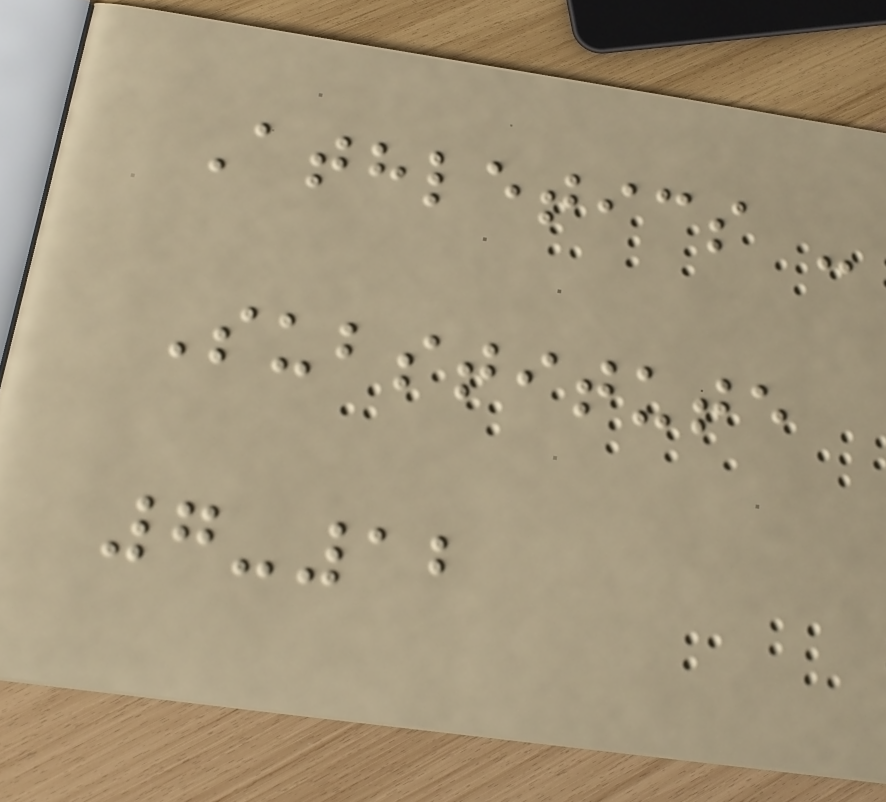Athletics -
Substitute
7-12
